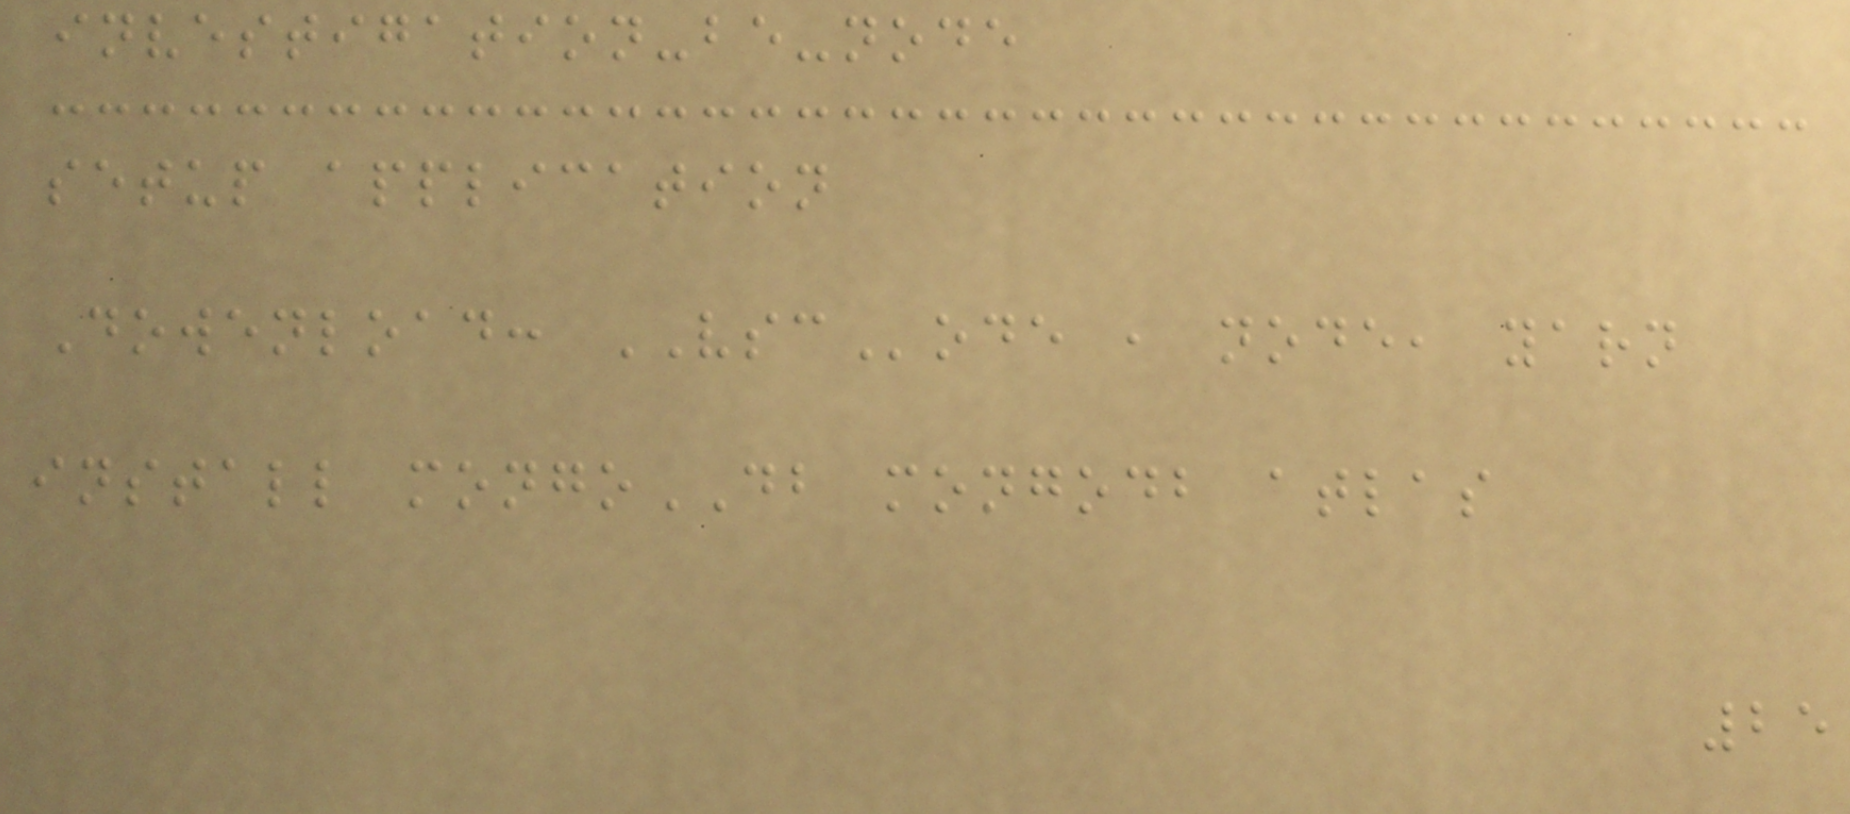investigation-be-node
setup application
Dowenload: VSCode , node, yarn
install mongoDB mongodb atlas
25
